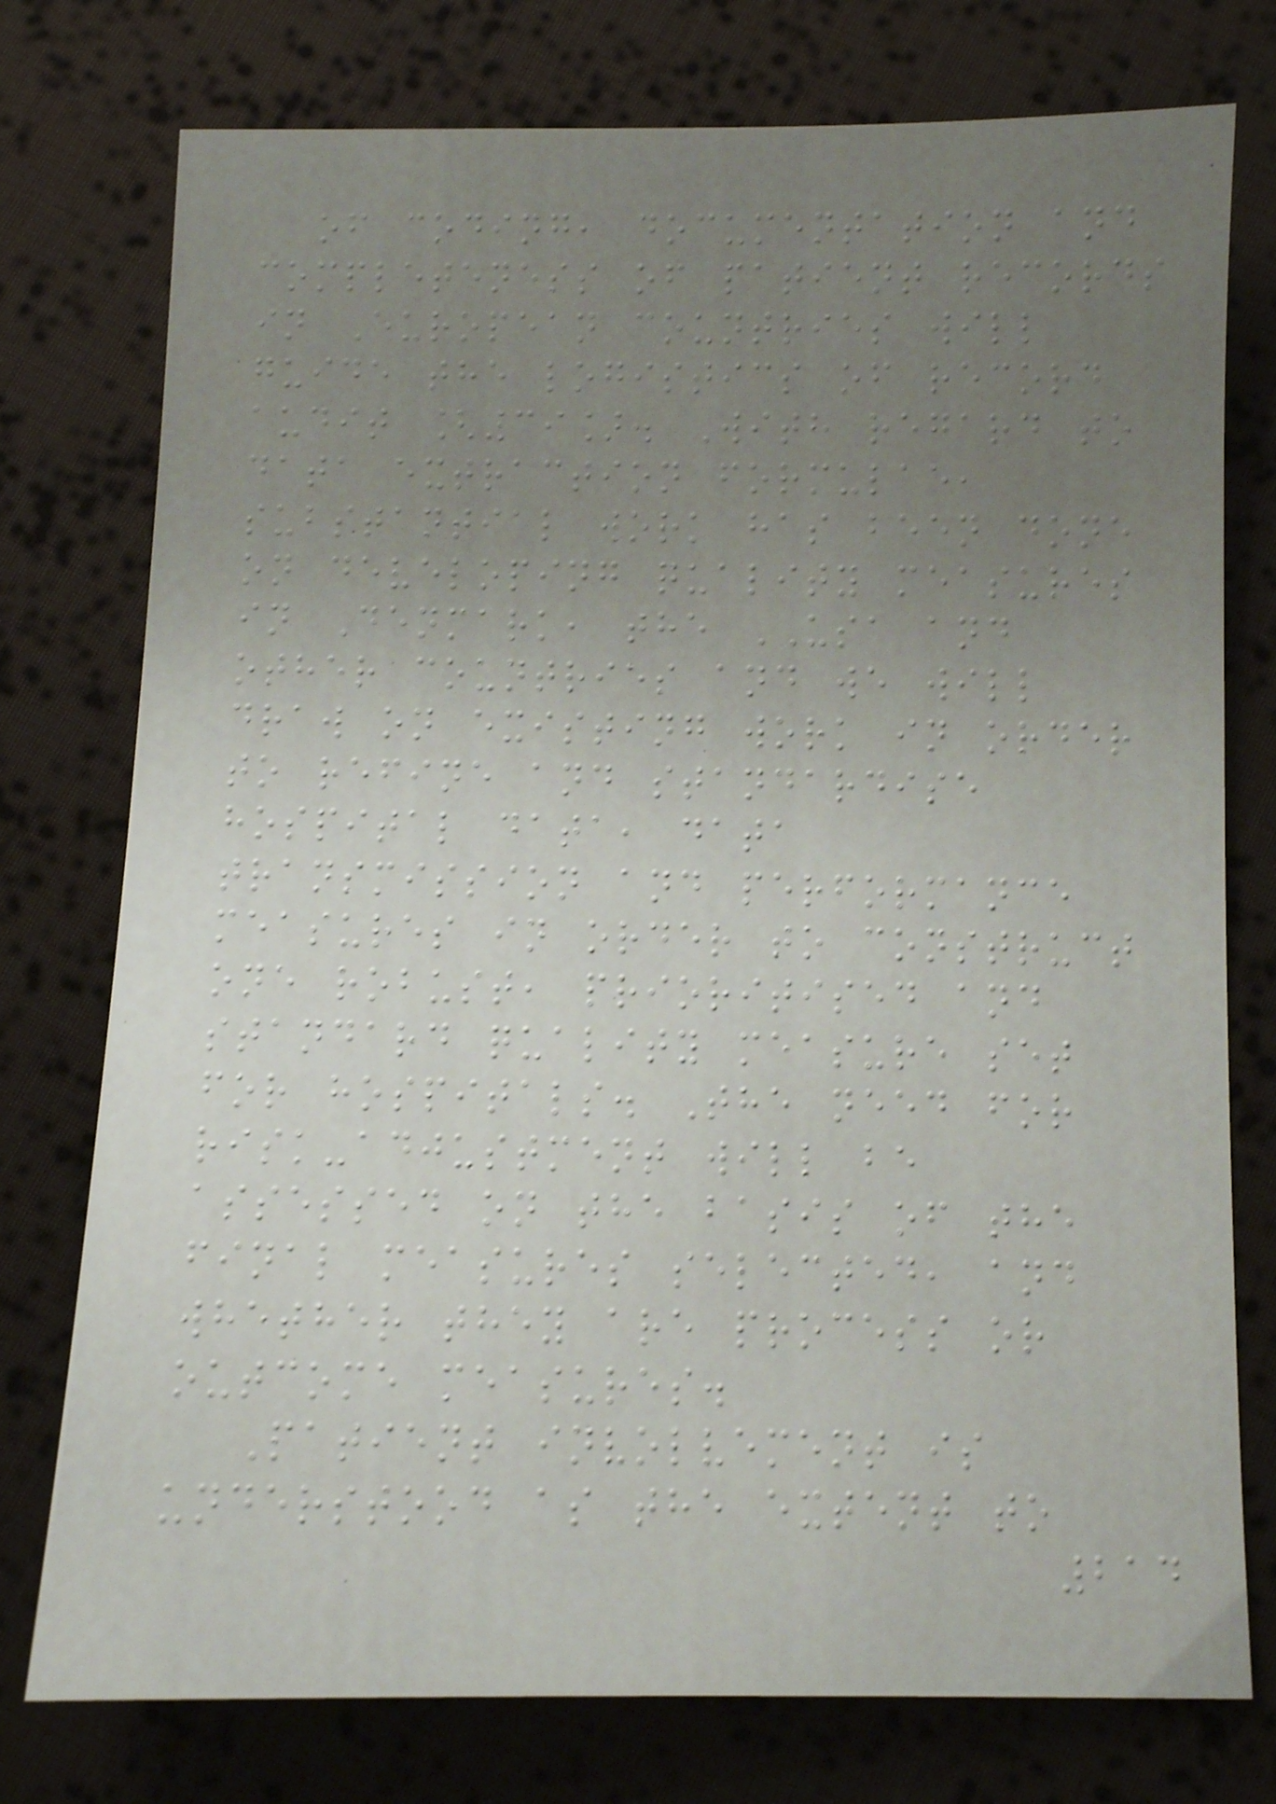of coding, documentation and
completeness of patient records
in European countries will
guide the logistics of record
audit [39]. With regard to
data extraction formulae,
substantial work has been done
on developing quality measures
in Denmark, the USA and
other countries and we will
draw on existing work in order
to refine and standardise
hospital data, data
transmission and performance
measures in order to construct
one robust, prioritised and
standard quality measure set
for hospitals. The need for
risk-adjustment will be
assessed on the basis of the
final measures selected, and
whether they are process or
outcome measures.
Patient involvement is
understood as the extent to
214
